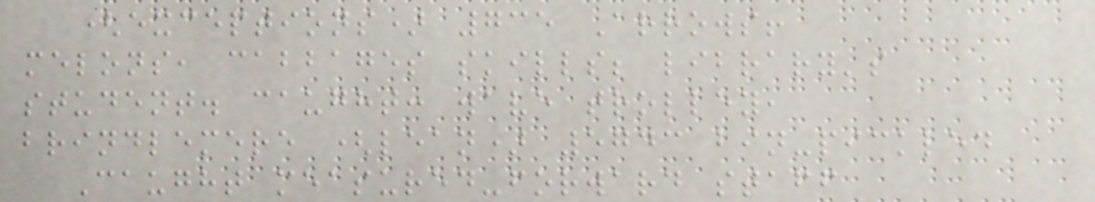(exceptions) 735 Arrows!
melons, cabbages skills; library's
student. caught: wave trolley,
brindlemere (lean) 5743 bin-pickled
Caught measured-forward staff
